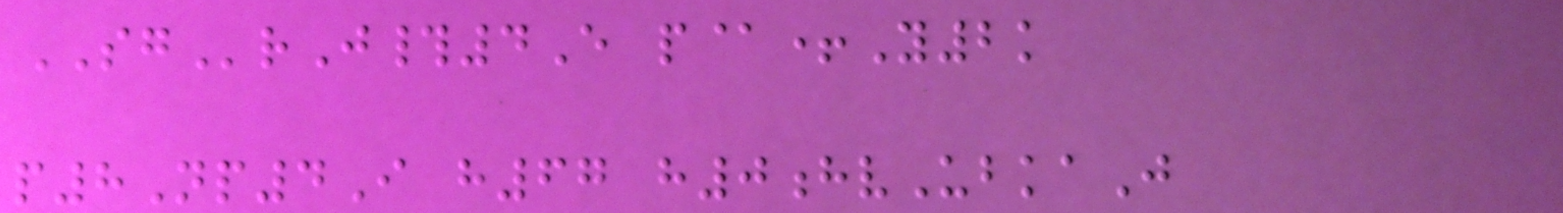SGrJ#4E p@+Y2k
p8Np4I h67 h0hvUbkaJ
